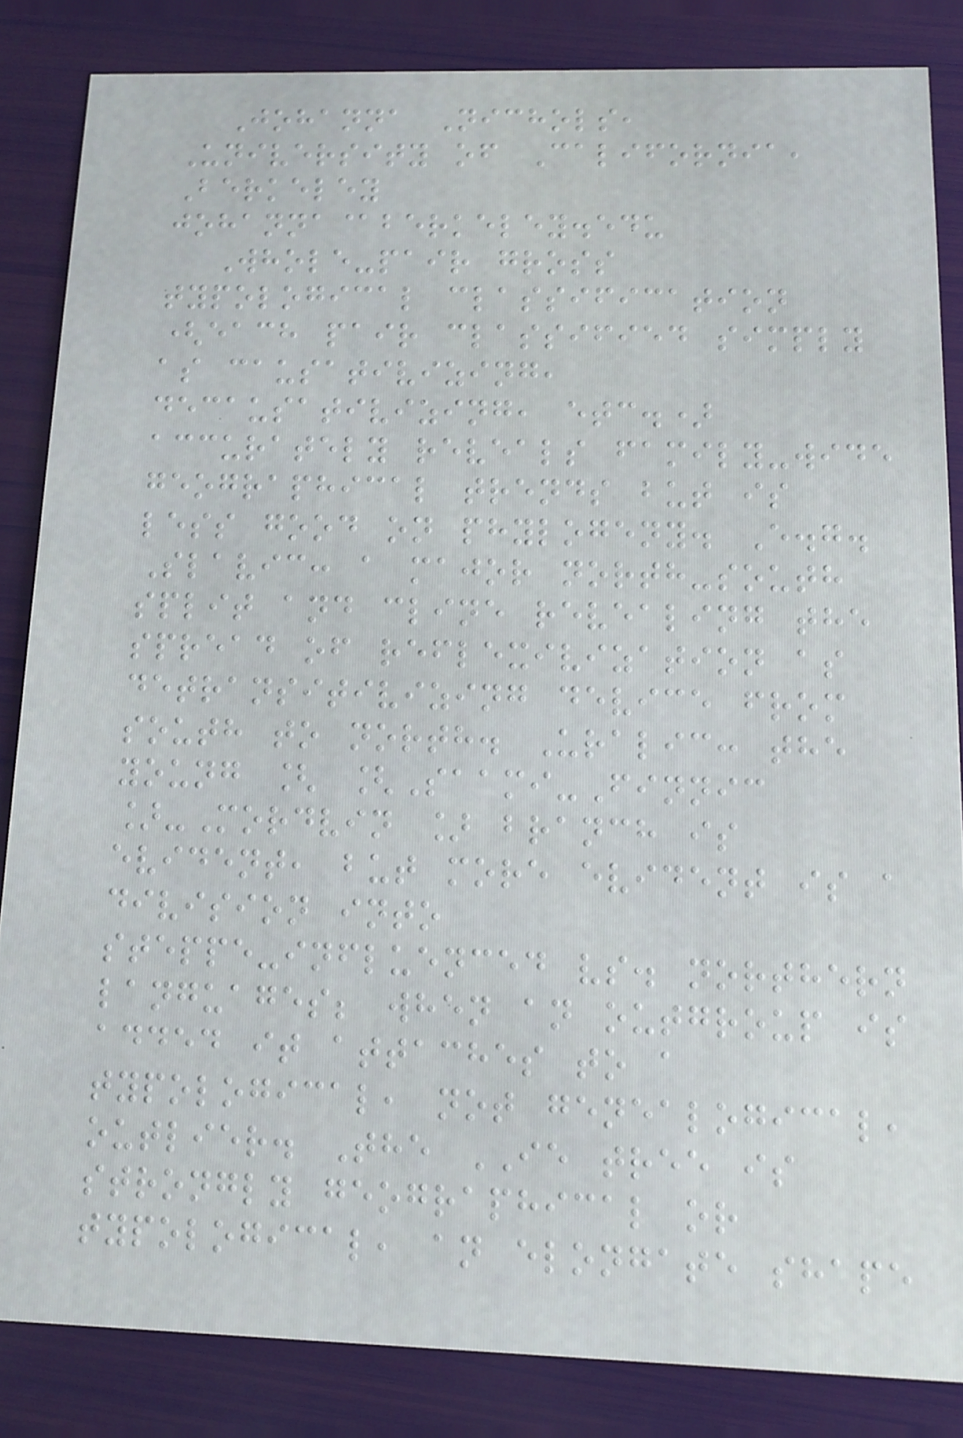Johanna Nichols,
University of California,
Berkeley
johanna@berkeley.edu
Whole-pair gross
typological classification
(each pair classified simply
as causativizing,
decausativizing, etc.)
accurately reveals family-wide
geographical trends but is
less good on phylogeny. E.g.
Slavic: a major north-south
split and cline revealing the
spread of reflexivization as
detransitivizing device from
south to north. Uralic: the
young [ [Saami-Finnic
]-Mordvin ] branch is
evident, but more evident is a
division into
steppe-influenced vs. northern
languages; when an outgroup is
added it attaches to a
typological, not genealogical,
outlier. The IE tree is
strongly geographical or
typological, an elongate shape
